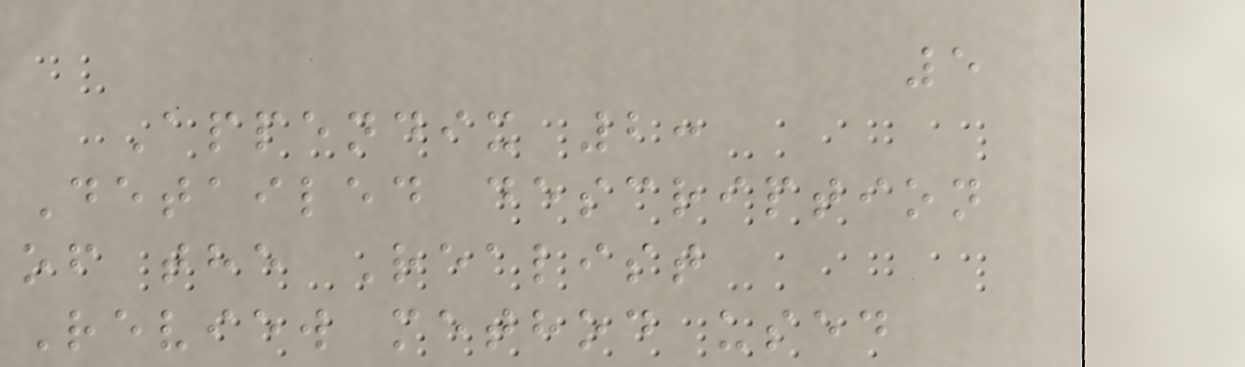5
Appendix 2:
Detailed description
of the Realist
Review method used
